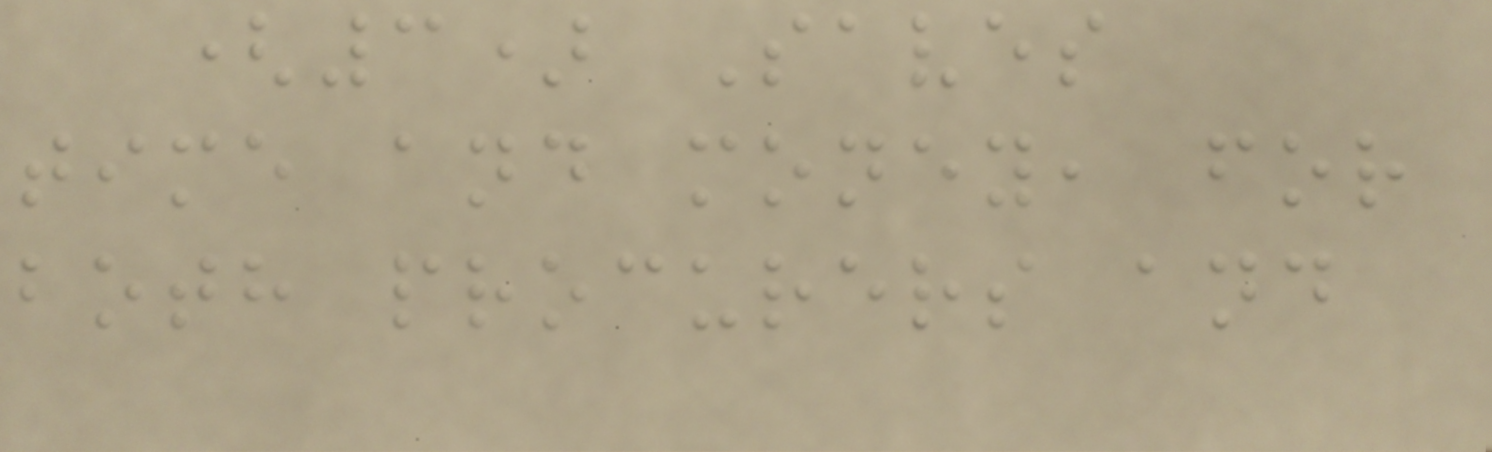(3) Saves
time and money, for
both procurers and
